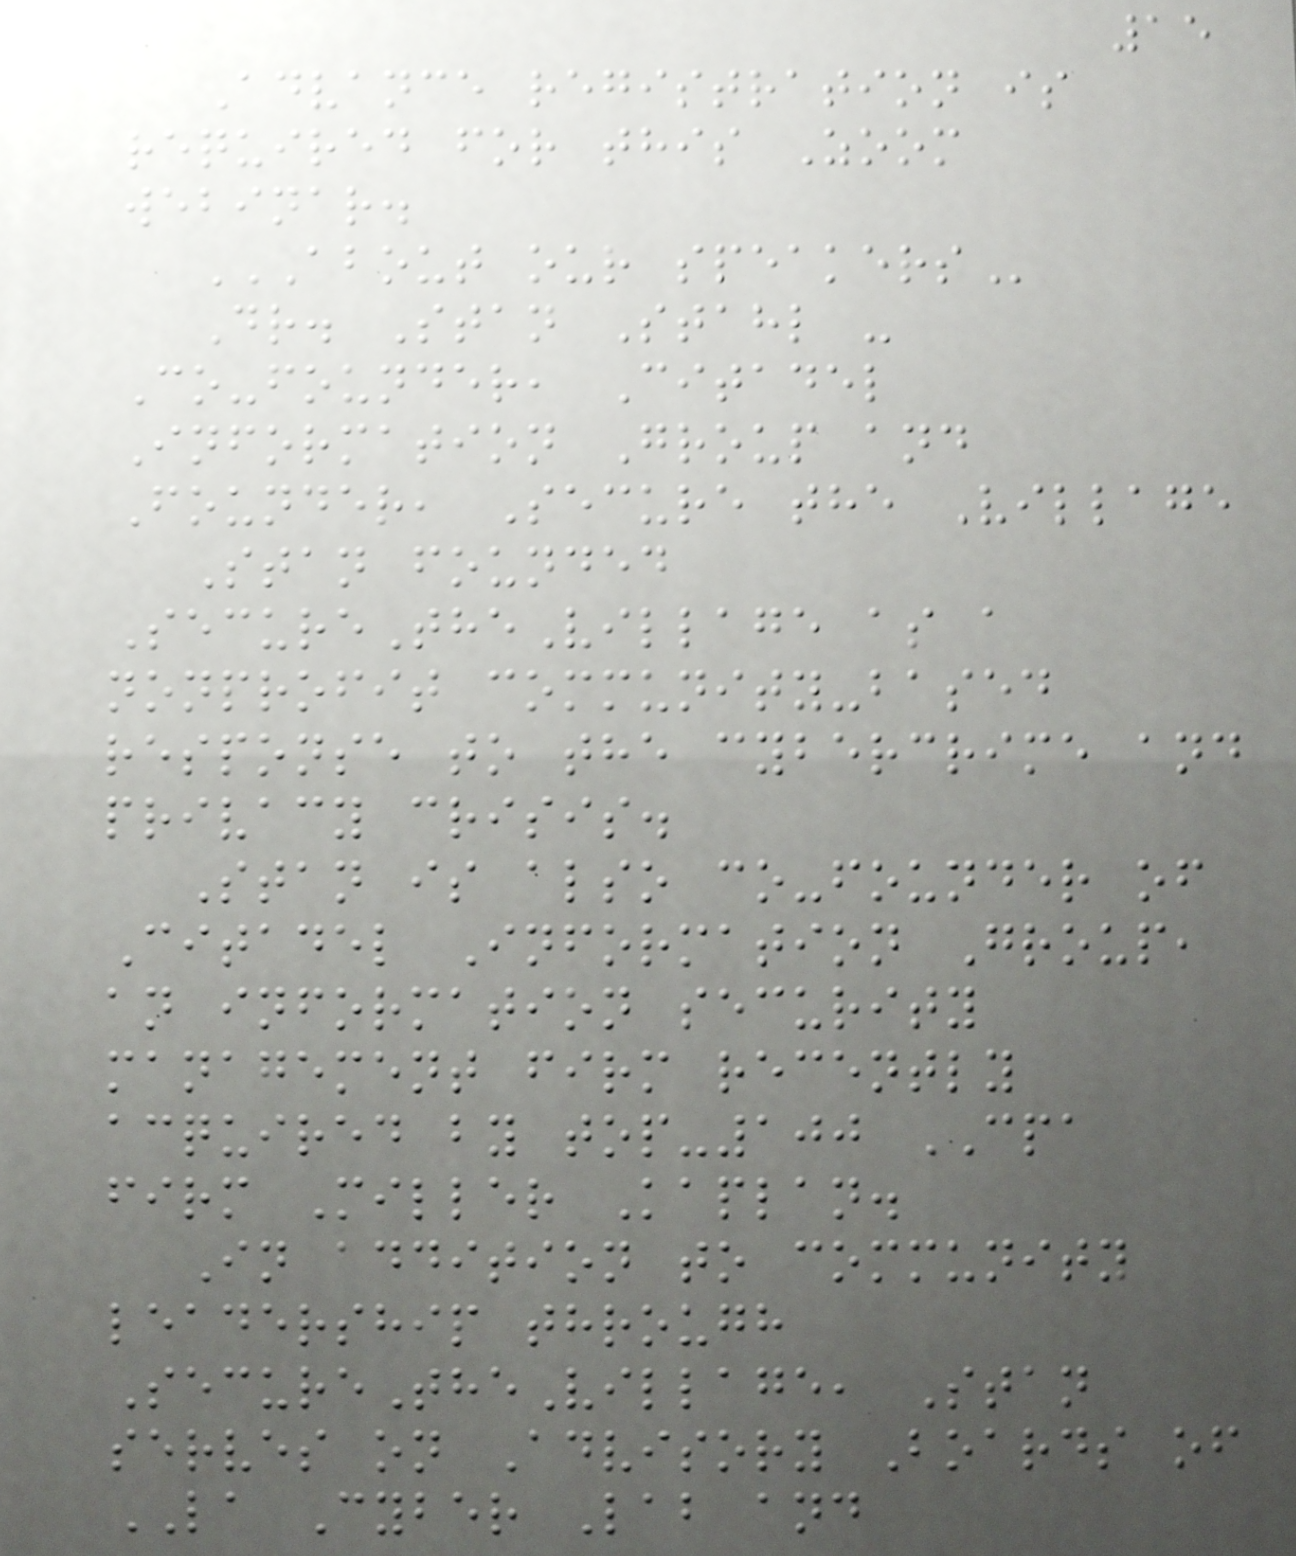15
Advance registration is
required for this Zoom
webinar.
ABOUT OUR SPEAKERS
Dr. Stan Stahl -
Co-founder, Citadel
Information Group and
Founder, Secure the Village
Stan founded
SecureTheVillage as a
nonprofit community-based
response to the cybercrime and
privacy crisis.
Stan is also co-founder of
Citadel Information Group,
an information security
management firm recently
acquired by top-100 CPA
firm Miller Kaplan.
In addition to community
leadership through
SecureTheVillage, Stan
serves on Advisory Boards of
LA Cyber Lab and
